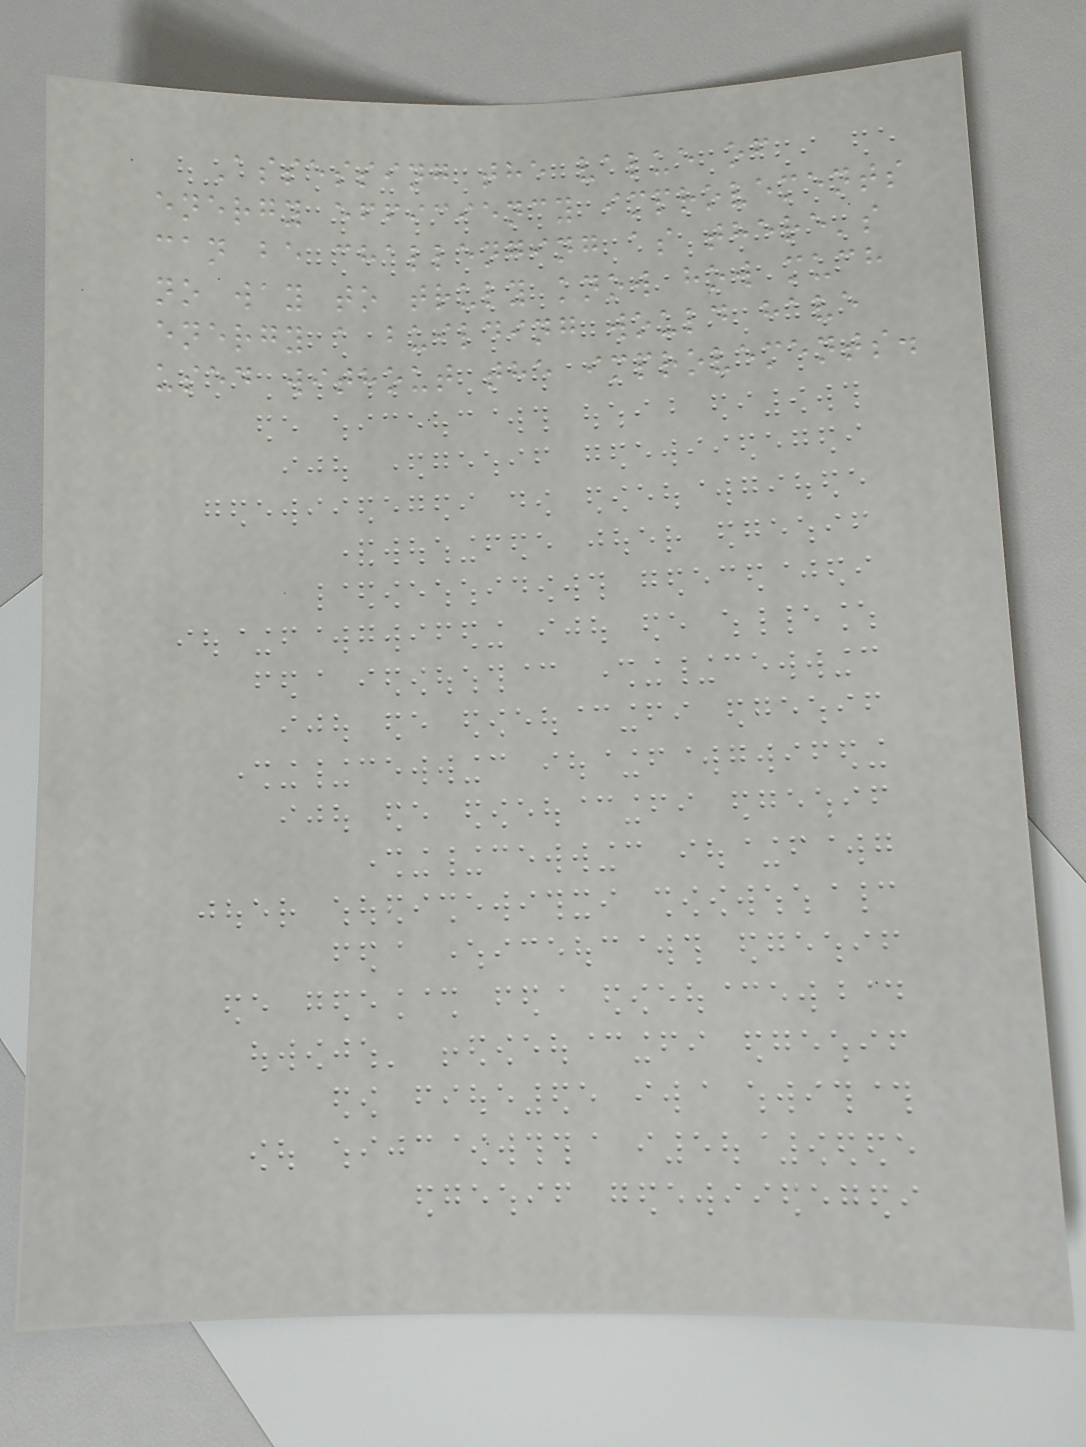Assessing the value of
energy efficiency improvements
can be challenging as there's
no way to truly know how much
energy a building would have
used without the improvements.
